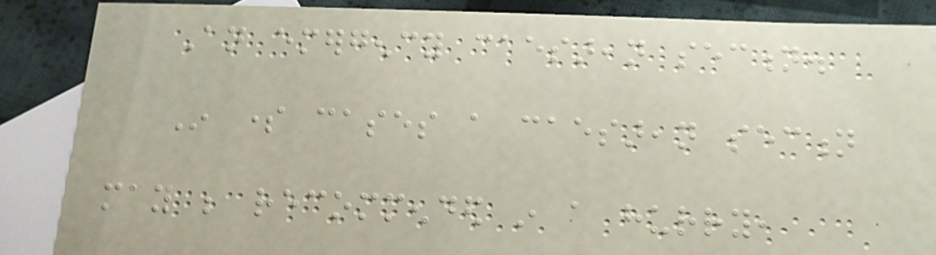An emergency caesarean section.
In some cases a caesarean section
may be recommended in a hurry,
